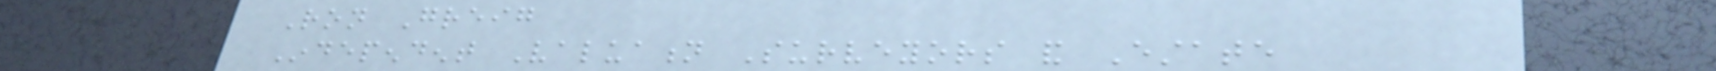Ron Greig
Independent Valuation Surveyors and Estate
